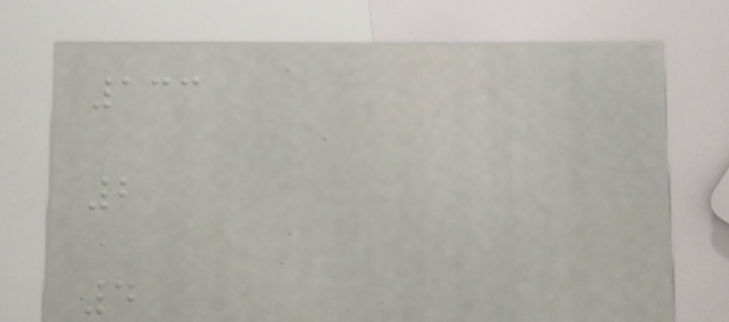133
2
4
